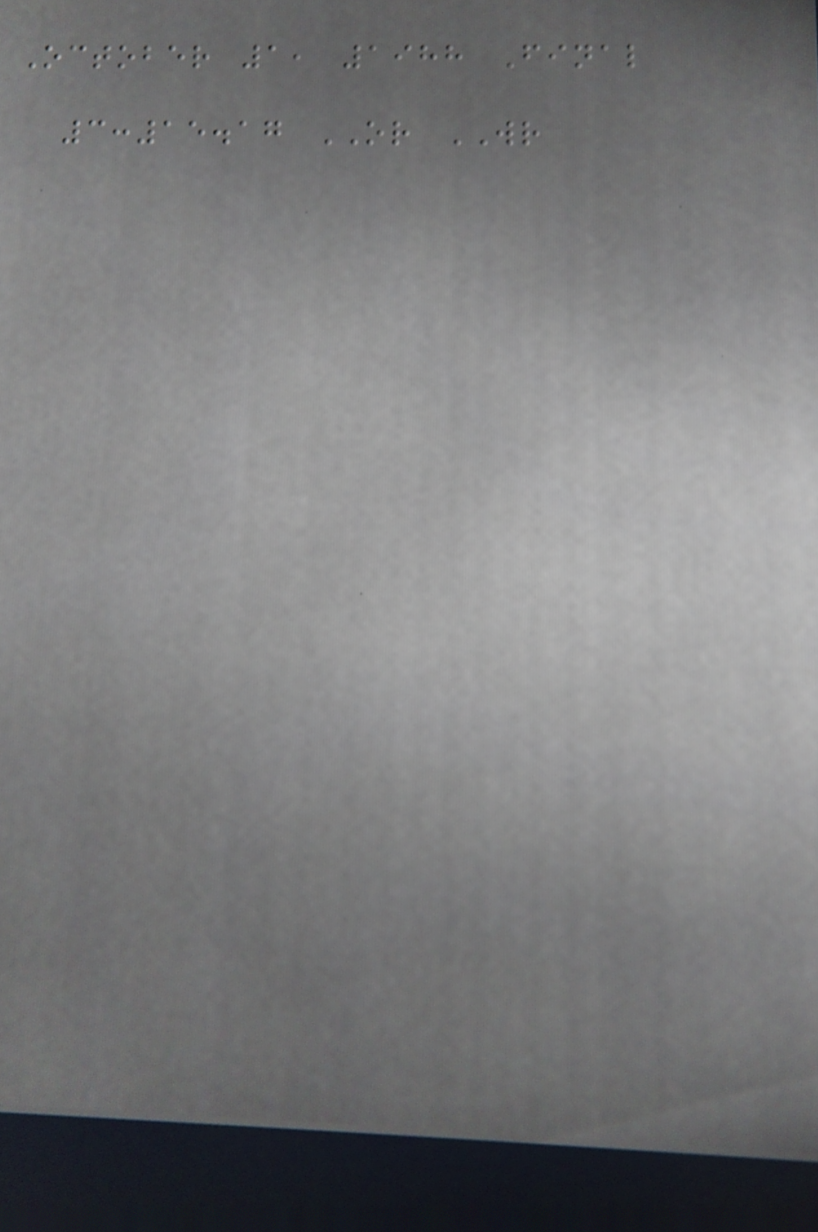October 1, 1988 Final
3:15.17 OR WR
